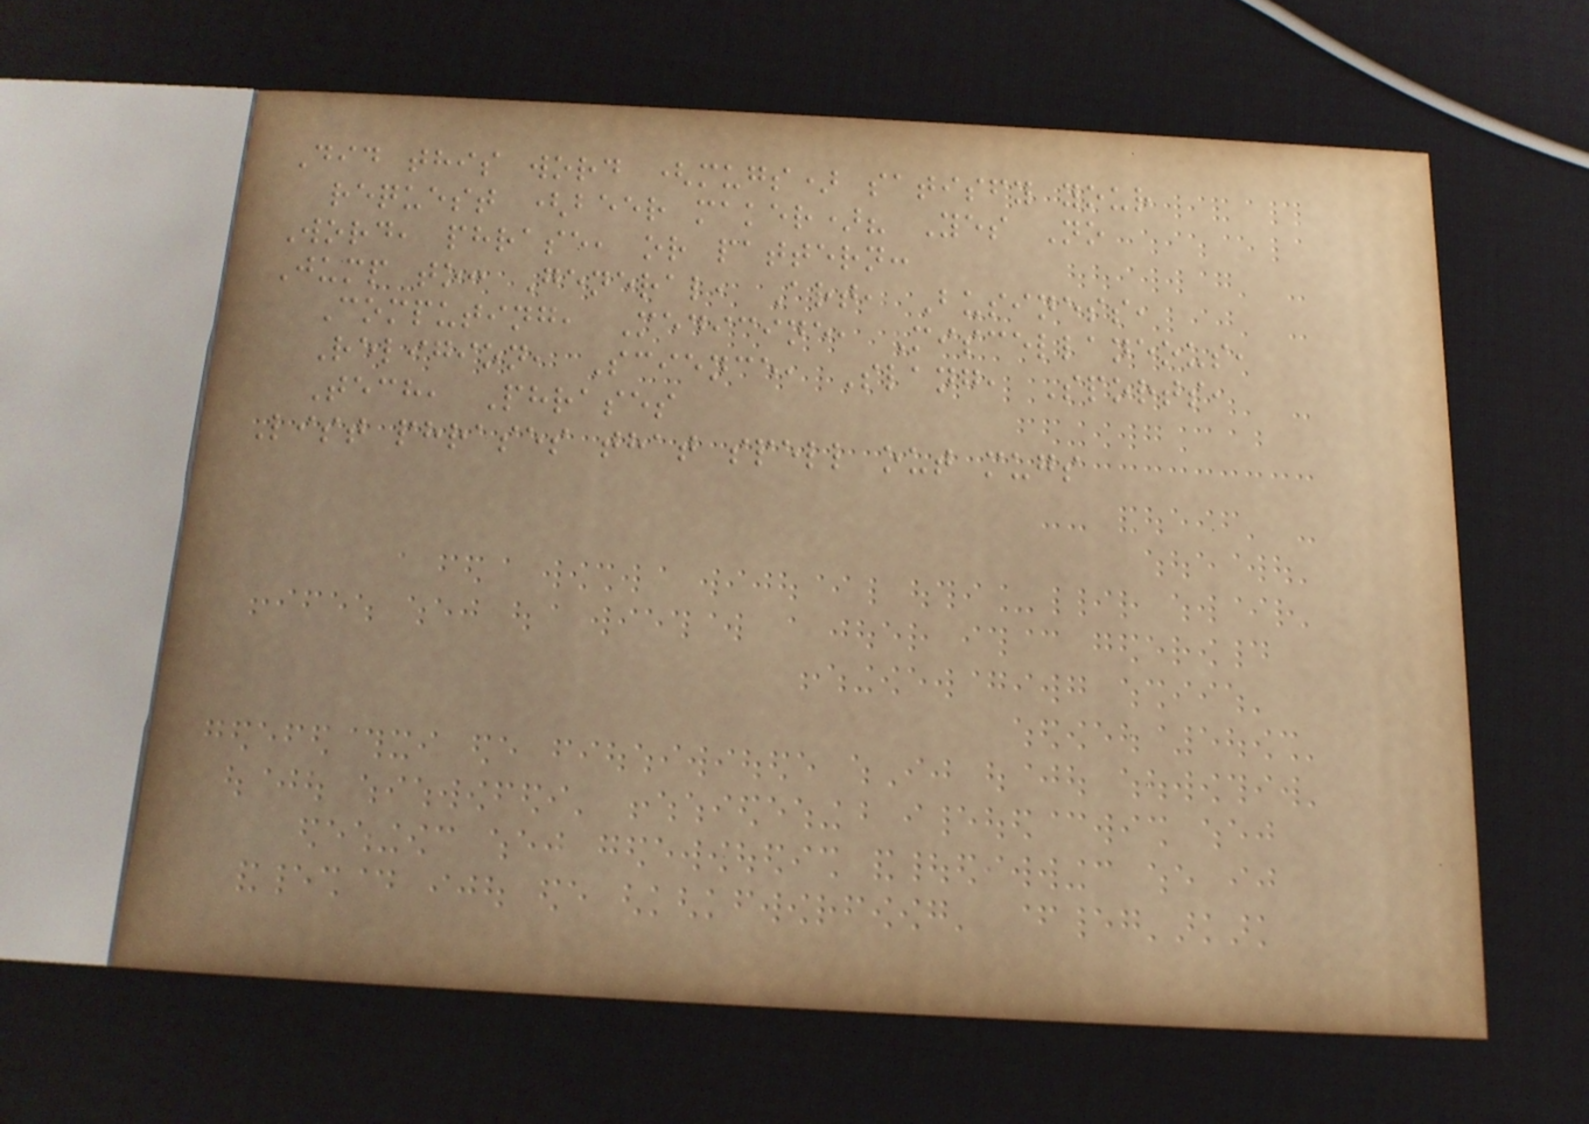Did this word (mugs) satisfy your
request (beer maker)? Yes No
Word, phrase, or pattern:
Jump to: General, Art, Business,
Computing, Medicine, Miscellaneous,
Religion, Science, Slang, Sports,
Tech, Phrases
List phrases that spell out mugs
